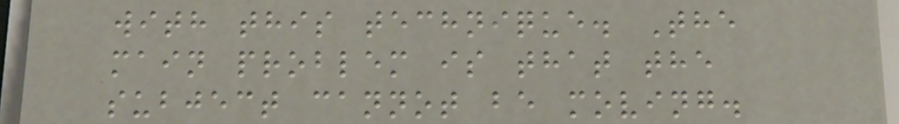with this technique. The
main problem is that the
subject cannot be moving.
